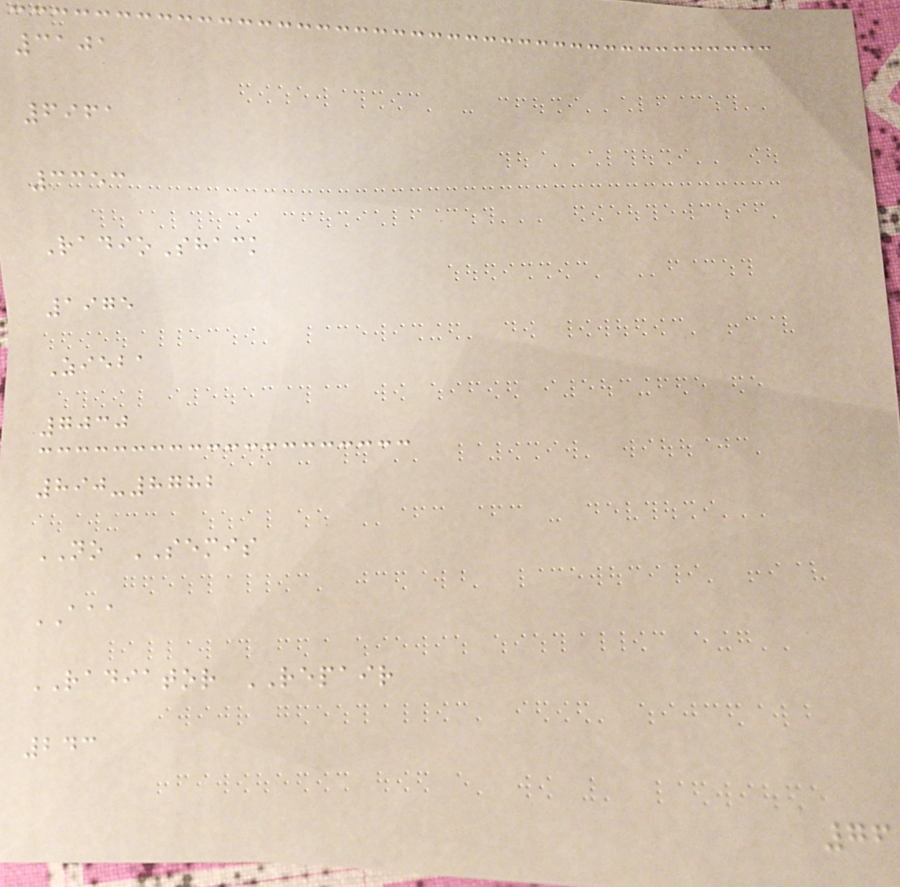3101
6961
3353
RadioShack
1975
Zieba
7030
890-8782
NO SEMIS
AAA
RADIATOR REPAIR
243
76
